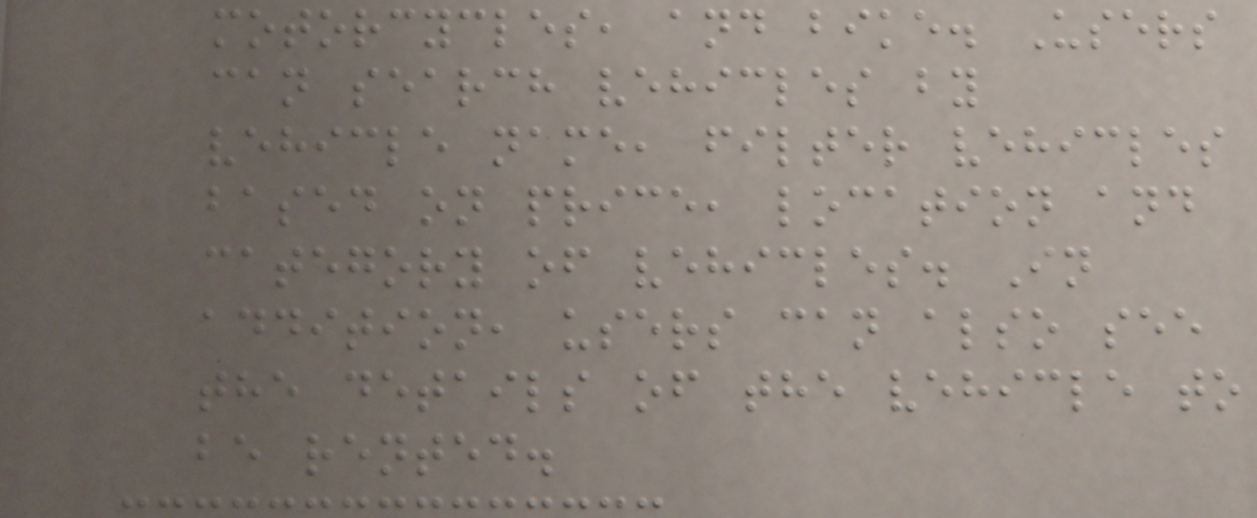motorcycles, and bike. Users
can search vehicles by
vehicle name, filter vehicles
based on price, location and
category of vehicles. In
addition, users can also see
the details of the vehicle to
be rented.
